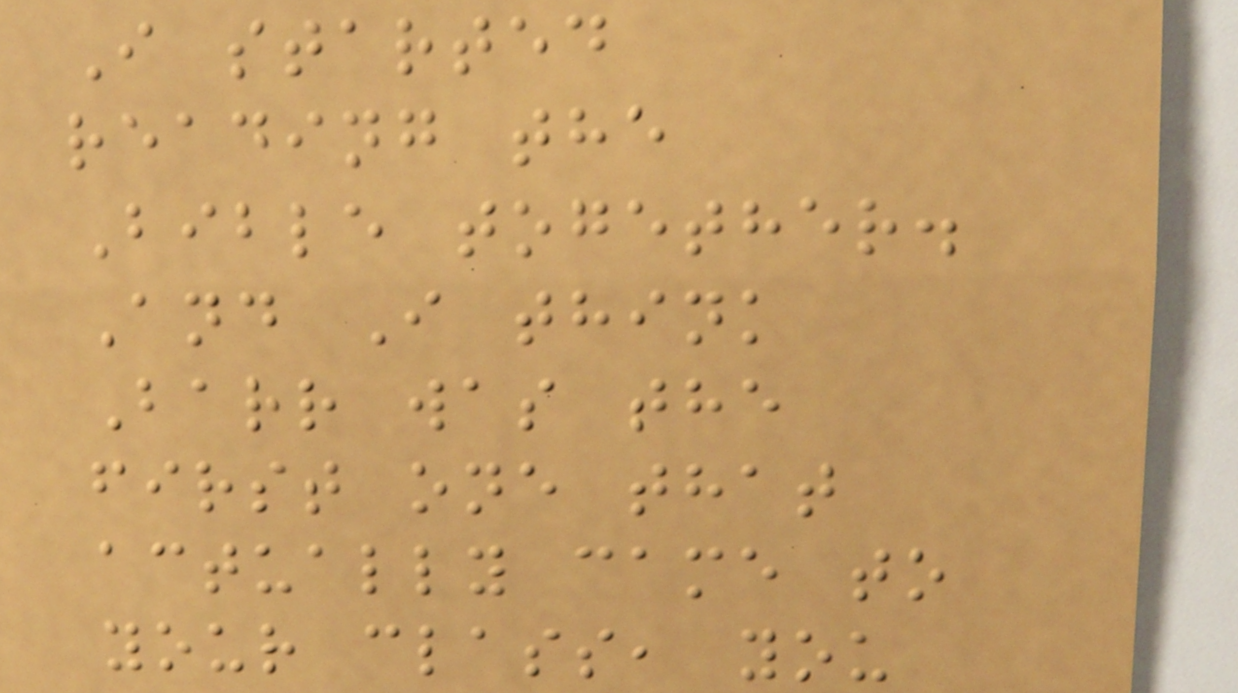I started
reading the
Bible together.
And I think
Barr was the
first one that
actually came to
your class, you
